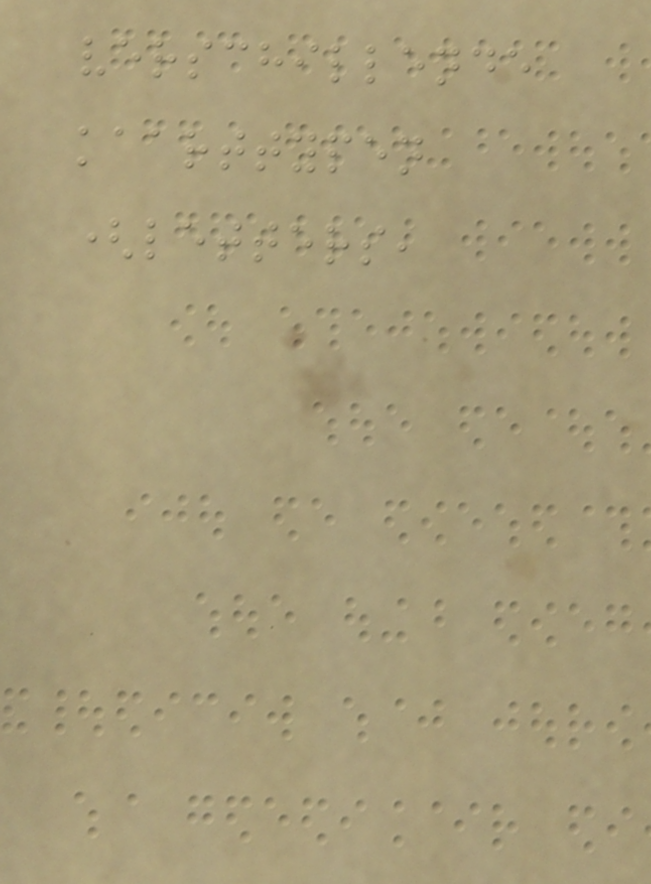verschillende
kaarttypen
(letters,
